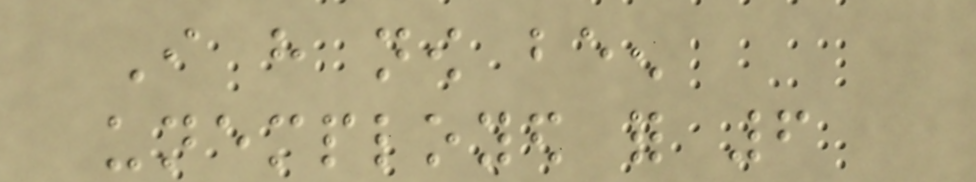I have now been
unemployed for 6
